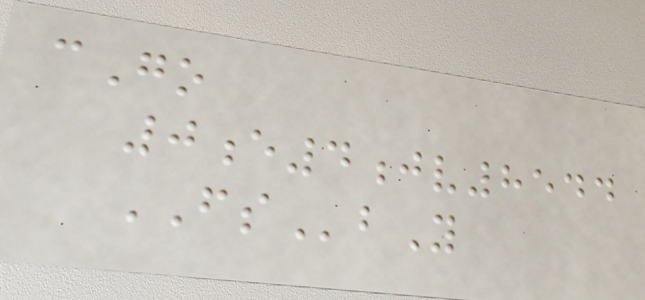cGo
0e4jv8544
FSbY
